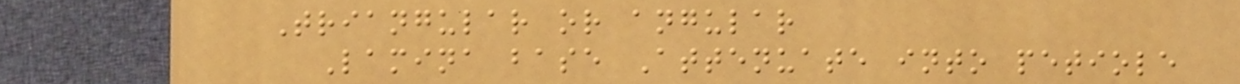Triangular or angular
Lamina base Attenuate into petiole
